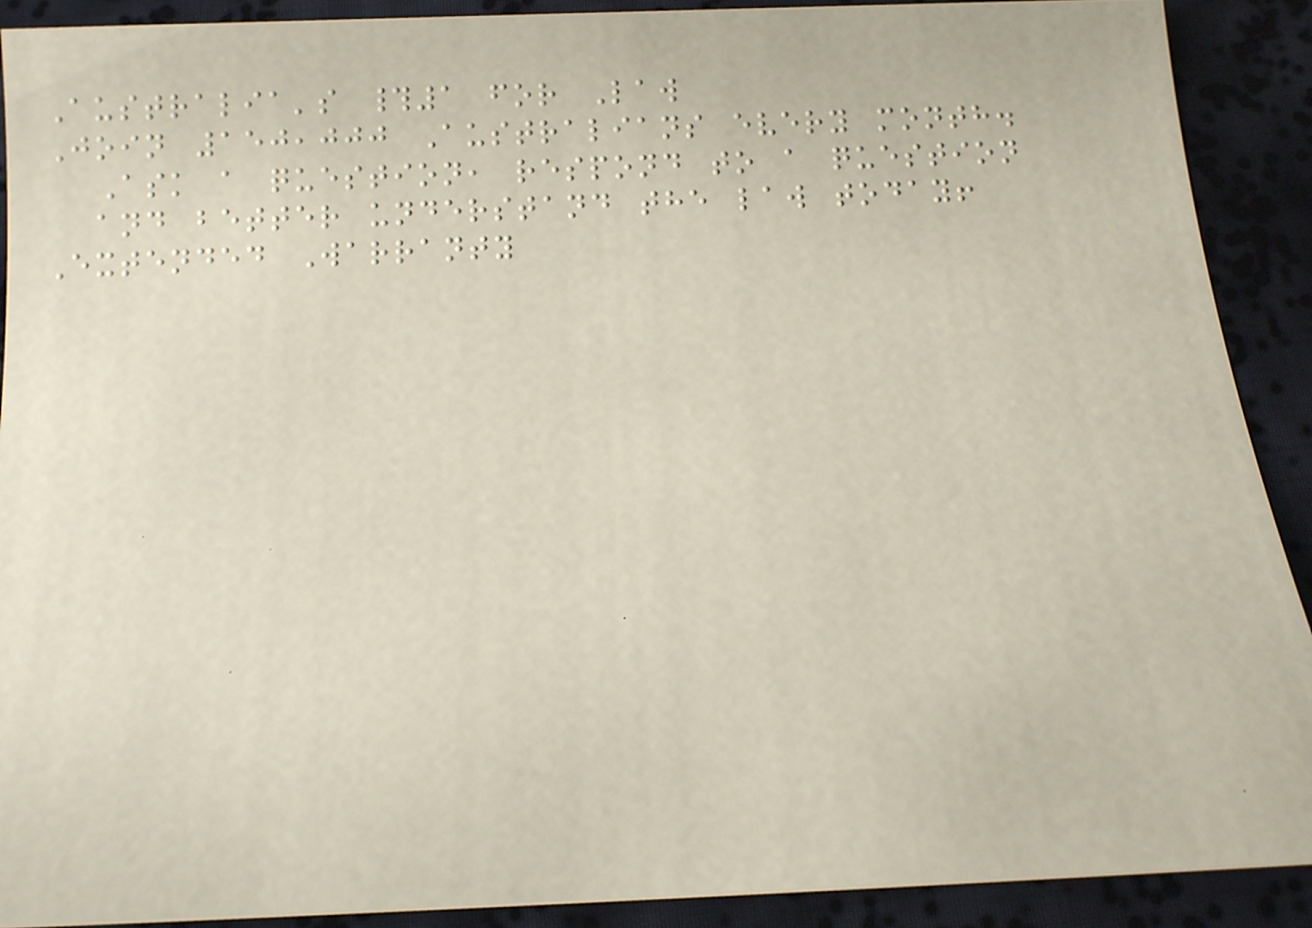Australia's #1 for Law
Join 150,000 Australians every month.
Ask a question, respond to a question
and better understand the law today!
Extended Warranty
